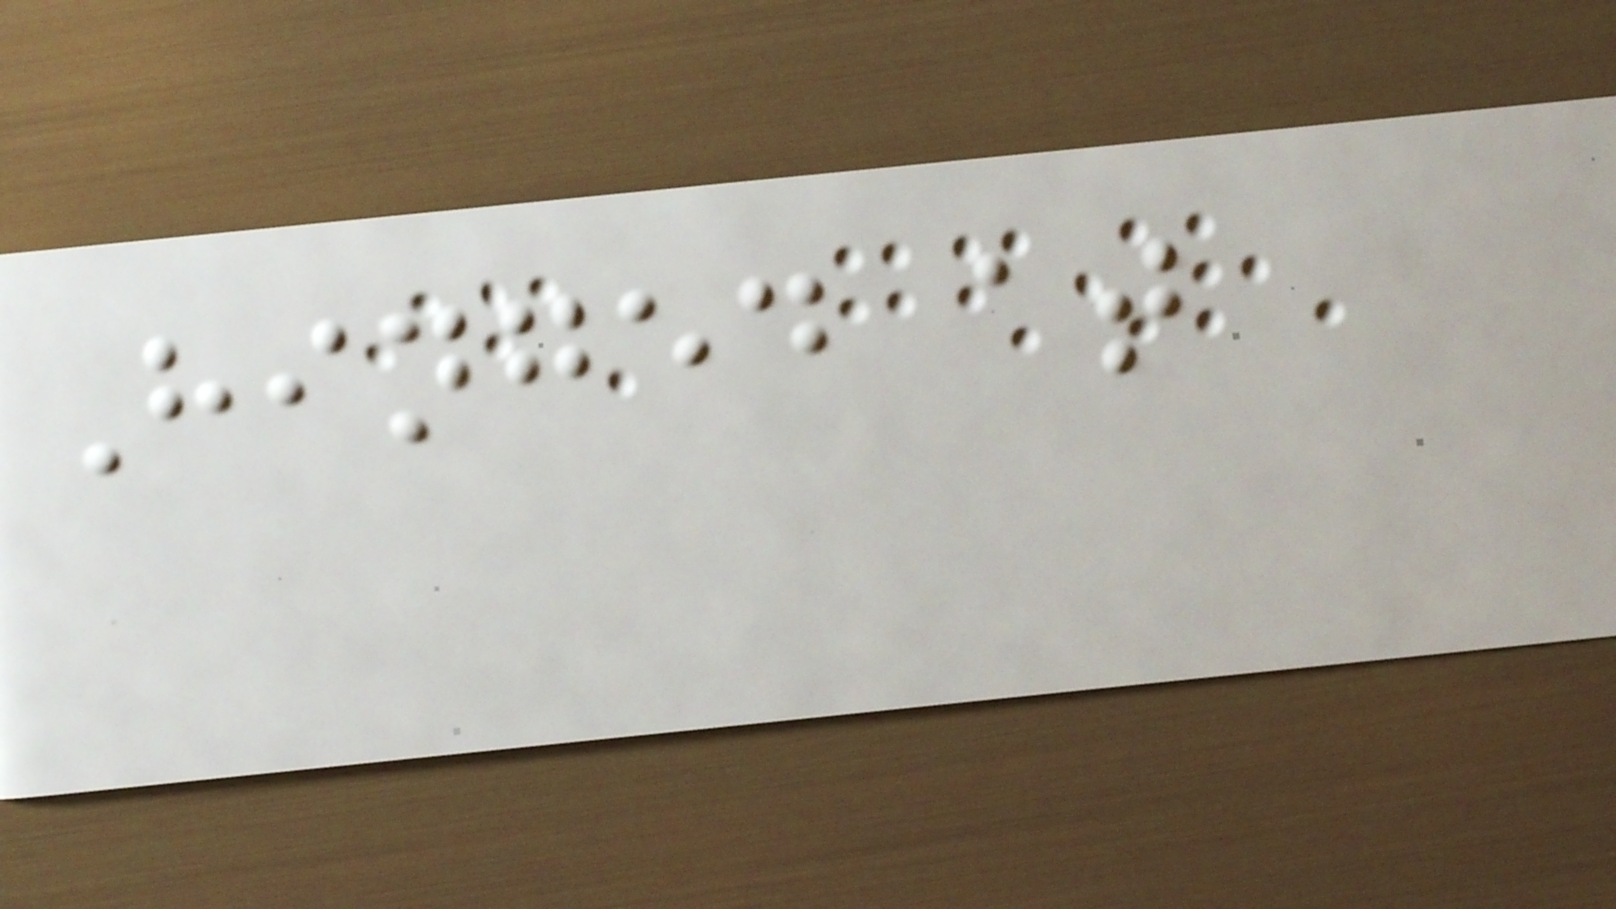Hinged at
